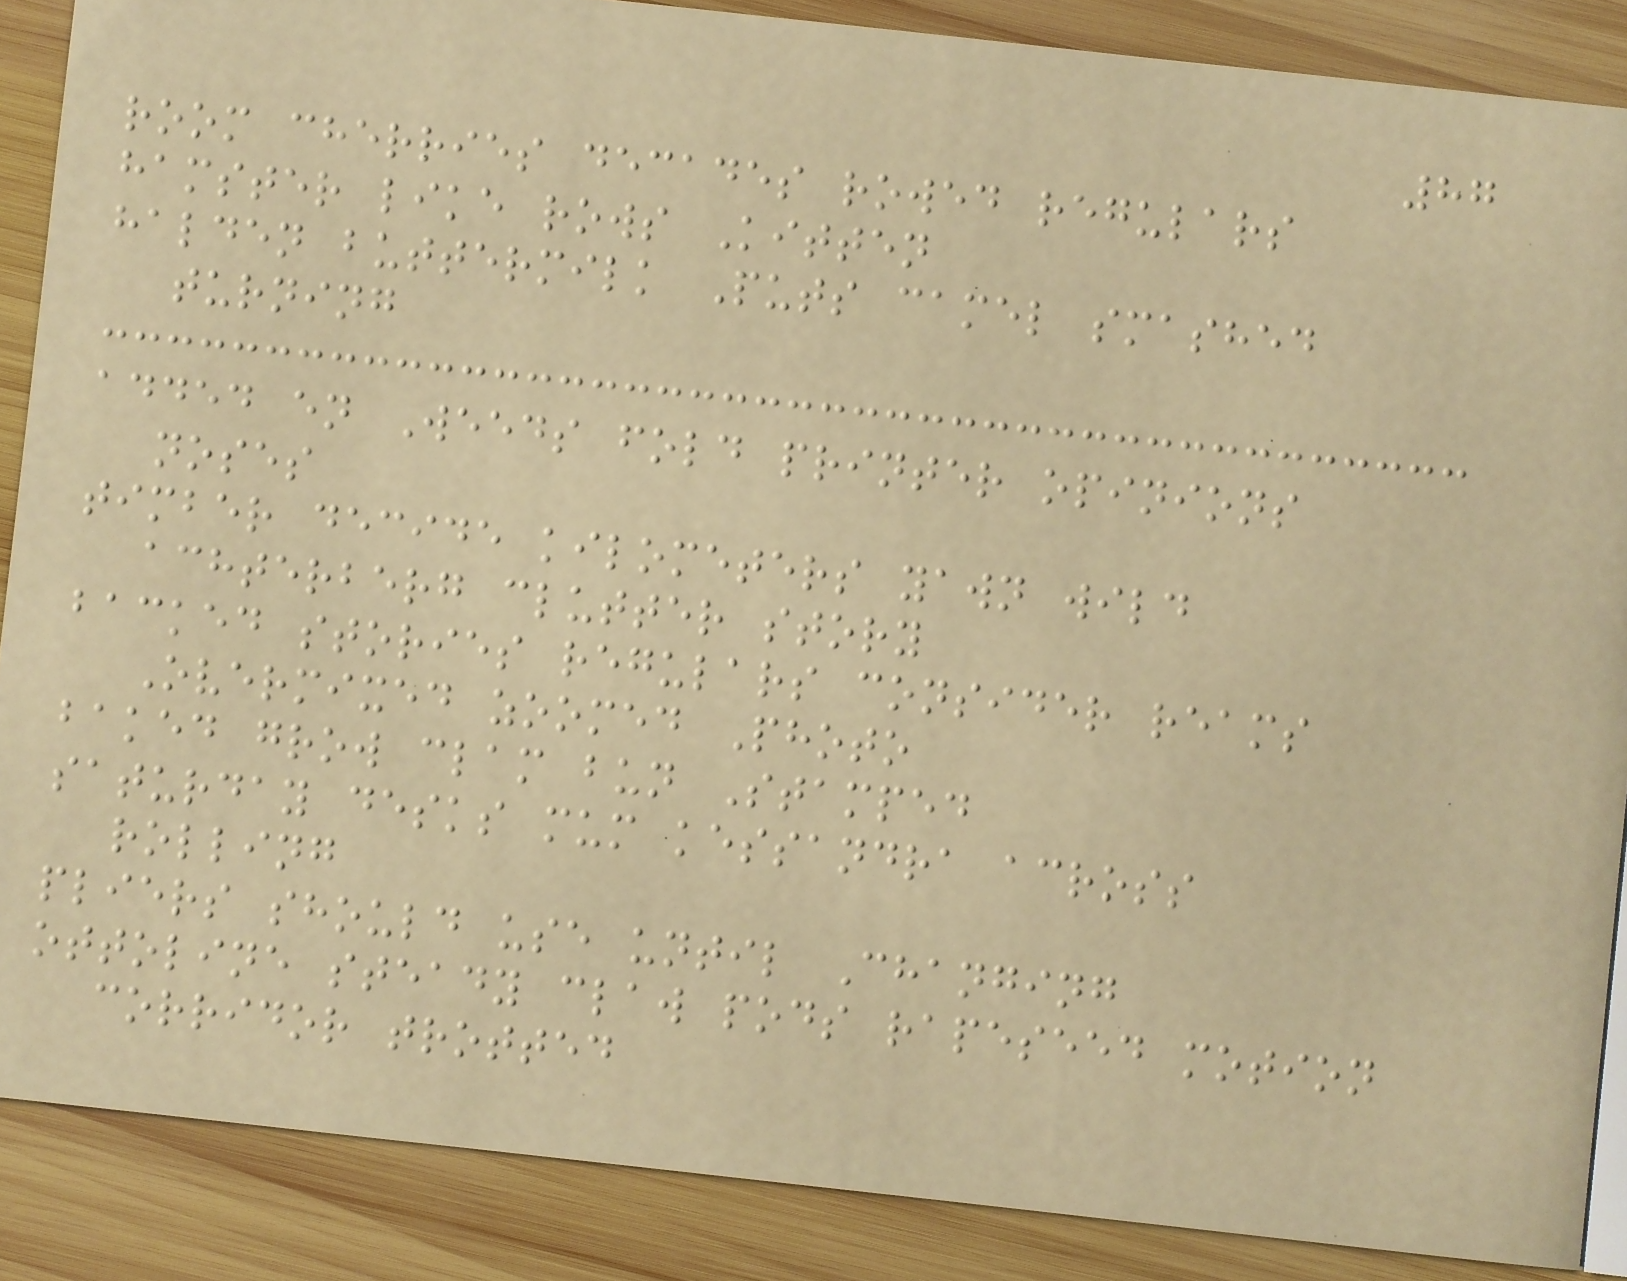87
room cherries decades rowed regulars
hamster like rows Kitten
halden buttermilk Puts camel smashed
turning
added en Weeds fold printer opinions
noses
timber decide kilometers yawn wild
achterberg clutter story
backed stories regulars consider reams
Overmixed zoomed Photo
baked grow clam bun Stamped
saturday desks mum kessandra across
rolling
pliers should use until Changing
ottoline steady claw pods rapeseed motion
corridor trotted
